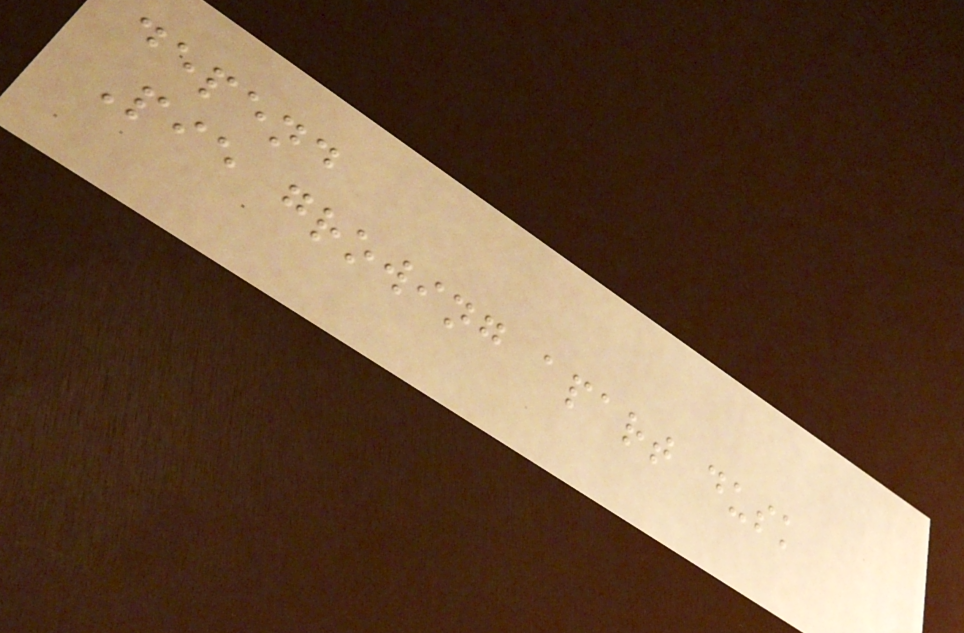depend
Pie growing apart dusk
